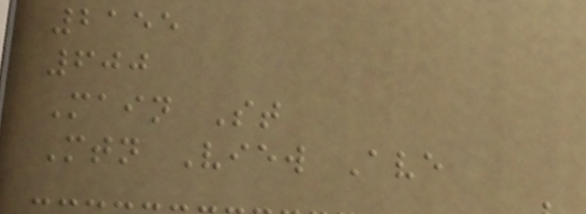2155
600
Main St
Mtn View Ave
